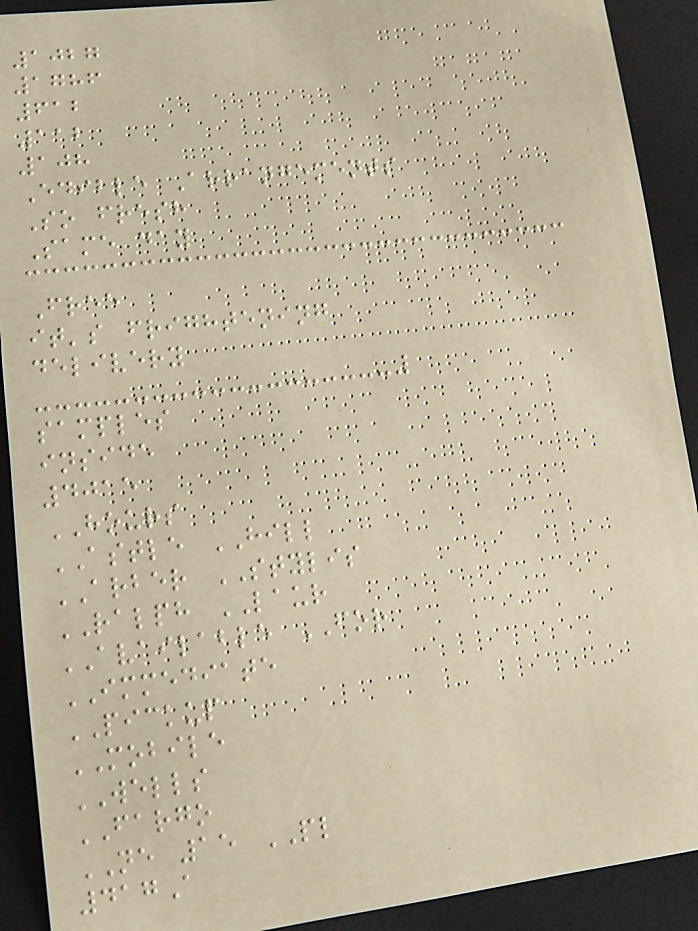1027
1786
612
112
108
Edible Arrangements
So fresh
Same day
Free
it's frightening
delivery
samples
inside
4015
HOURS
ASTLE HILL
ARBER STYLIS
RALPH LAUR
AVAILABLE FOR
IMMEDIATE
PICKUP
MOBILE
WELLS
FARGO
NE 15 PL
417A
